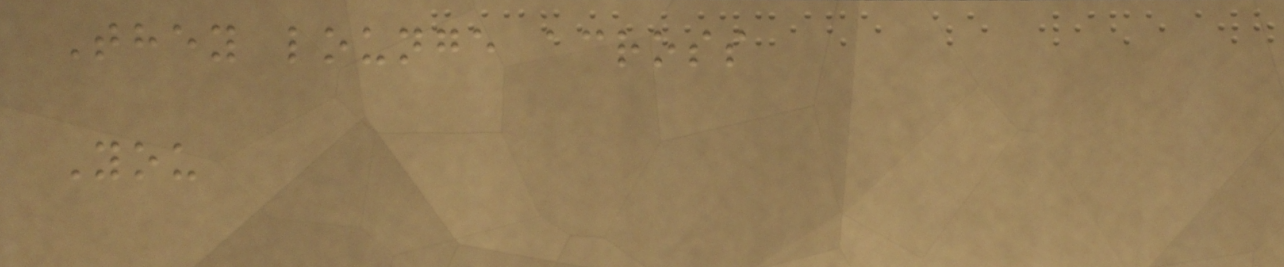They lounge across
You
